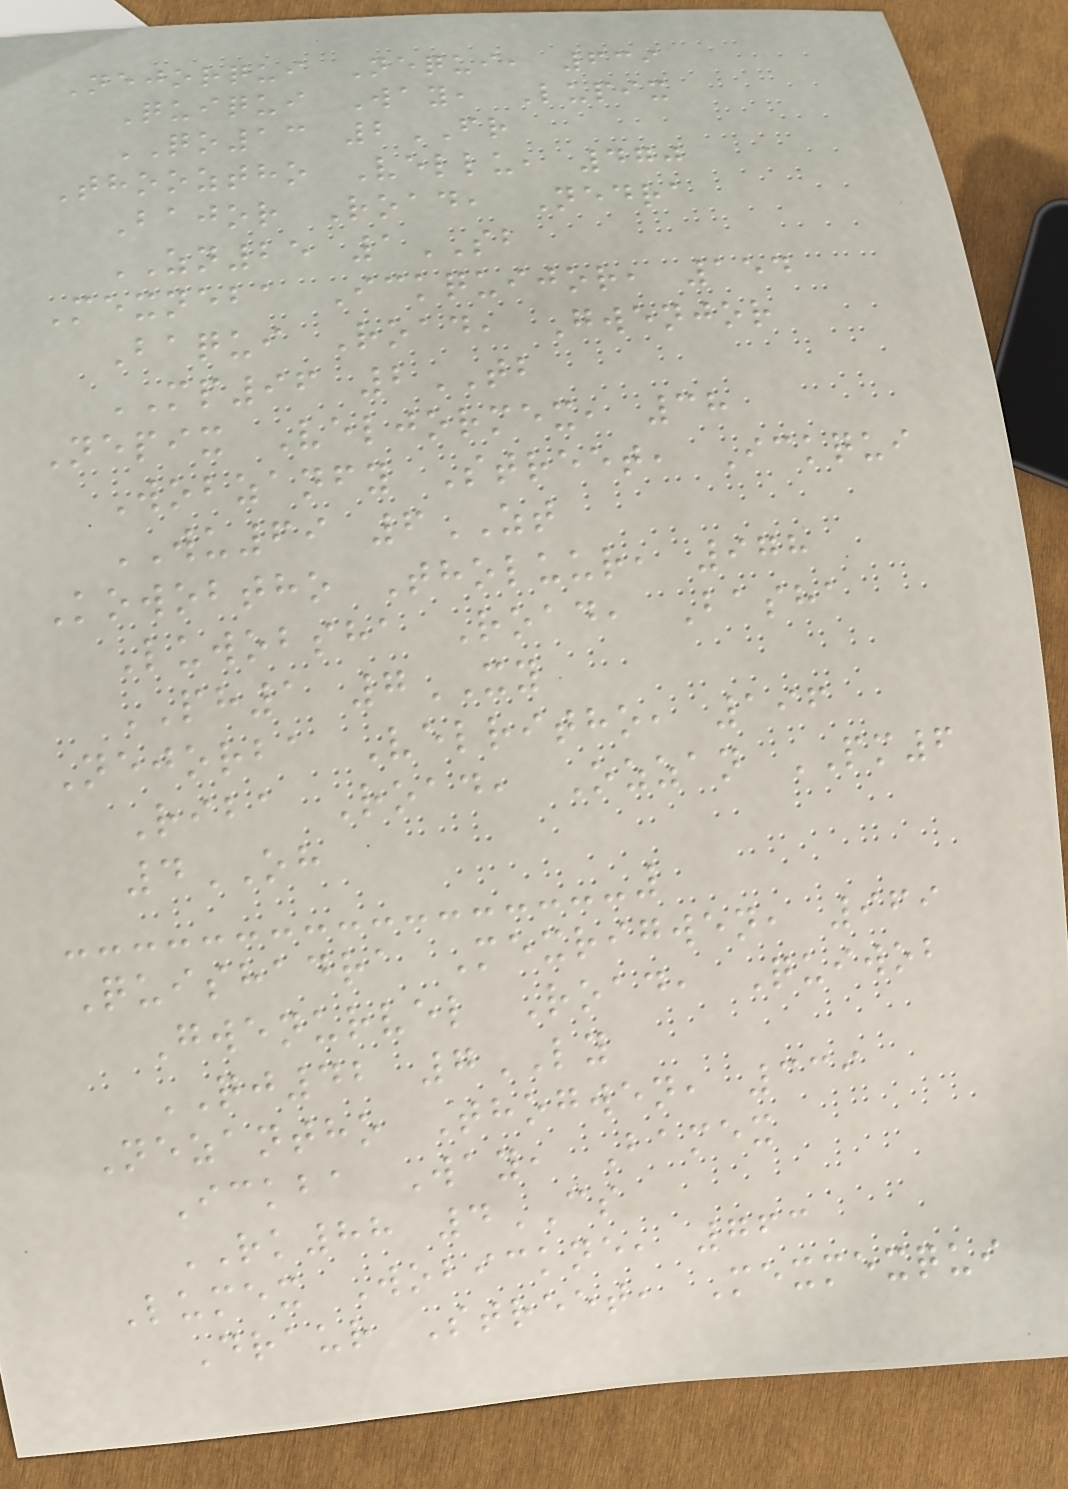Nejorqui Nequi, 639
Quiqui Way, Lupix
QO13 2FR
Thooztho Vellu, 470
Bajor Road, Nedra
ZN25 1SB
Mexneba Ickquijor, 154
Baqui Road, Gwenjor
MP96 2TB
Nepix Veljormex, 38
Wobzanfy Street, Ickqui
WU69 6ZT
Kowobtho Tholuur, 978
Luwobsha Road, Basha
PH1 7XY
Nejorba Velritho, 196
Riba Road, Ozzan PM6
4OH
Quishadra Mexrigwen, 969
Gwenurvel Road, Quiwob
QJ42 7LY
Nezantho Thogwen, 339
Ickba Way, Bamex
RK88 4CS
Lumex Wobickne, 763
Draur Street, Mexmexqui
